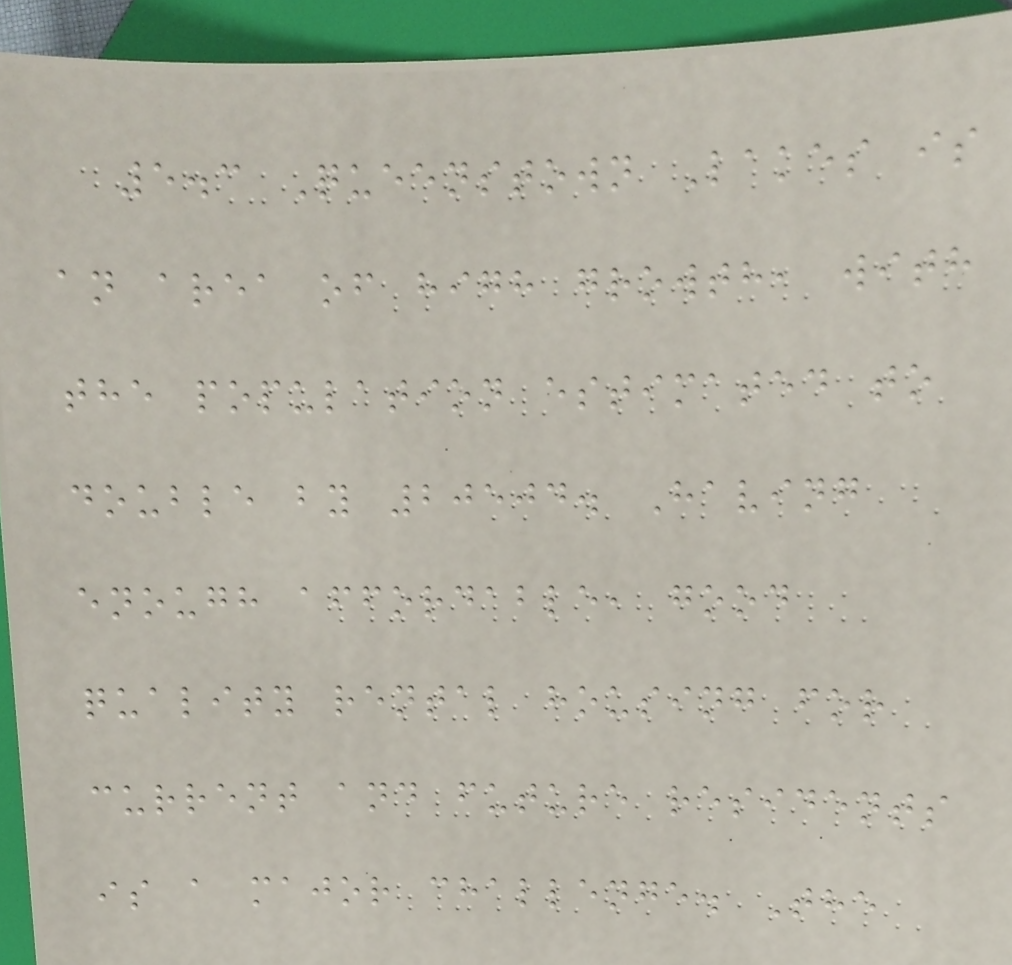5.3 Queenstown Lakes is
an area of high growth, with
the population estimated to
double by 20504. Having
enough affordable, good
quality rental housing for
current and future residents
is a major challenge. The
